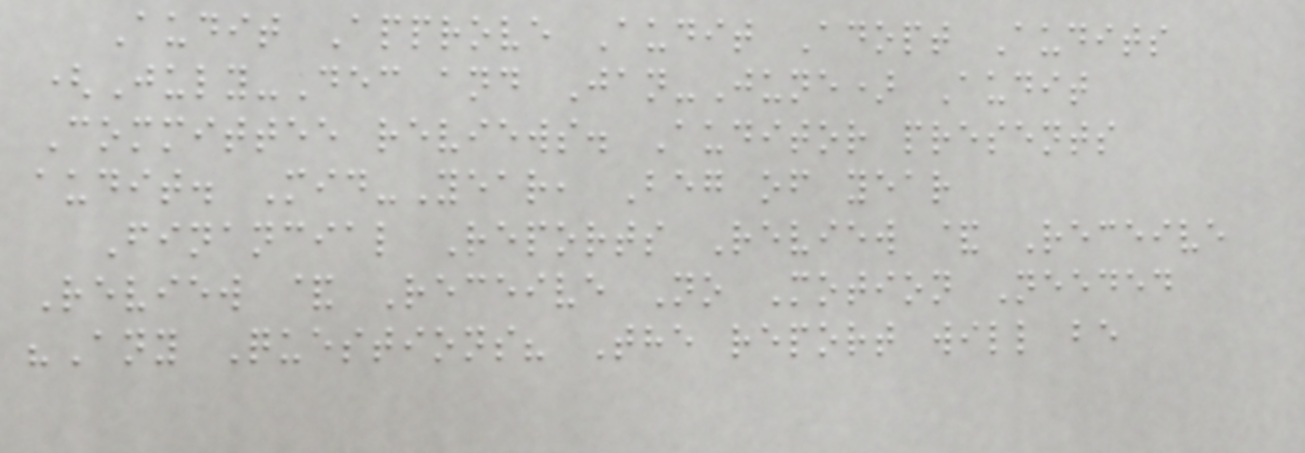Audit Approve Audit Adopt Audits
(July-Dec and Jan-June) Audit
Committee reviews. Auditor presents
audit. Mid-Year, Beg of year
Financial Reports Review & Receive
Review & Receive No Motion Needed
"Any Questions? The report will be
